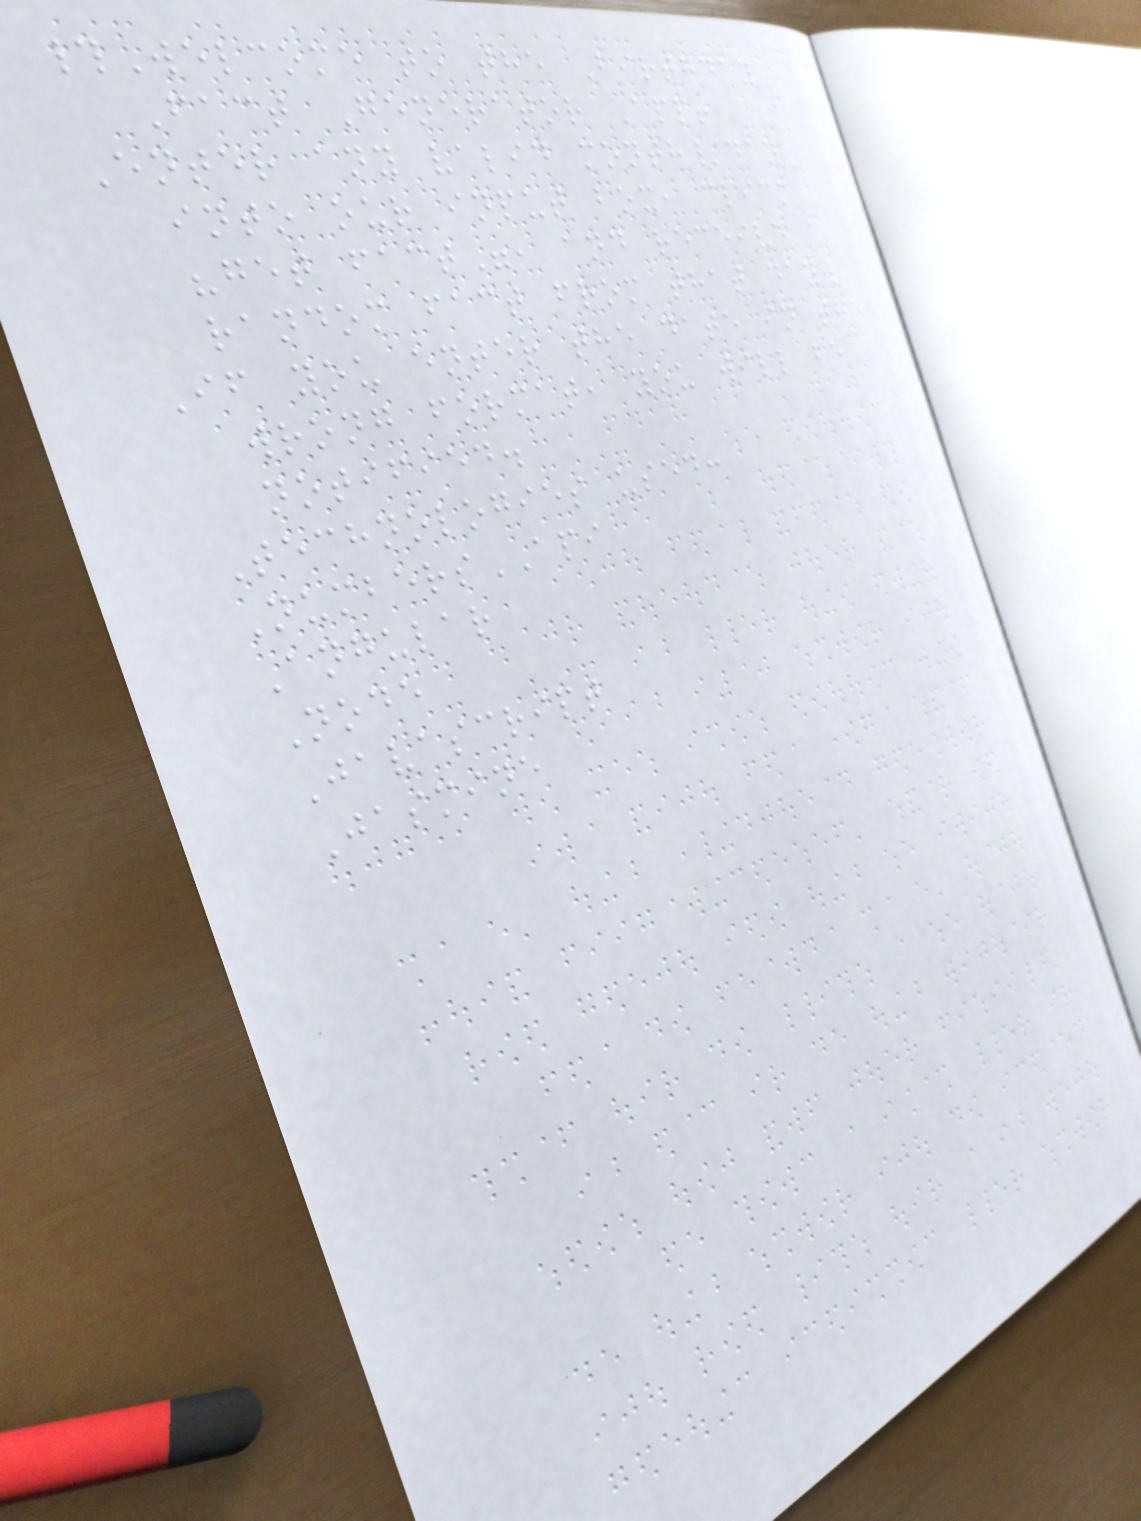#Welcome to the Birthday
Fact Generator App!
Enter any valid month/day
into our input box, click
"get fact", and receive a
random fact from that day.
If you enter the date in the
wrong format, you will be
notified.
Technologies used:
NumbersAPI
Angular
Node
Javascript
Jasmine
